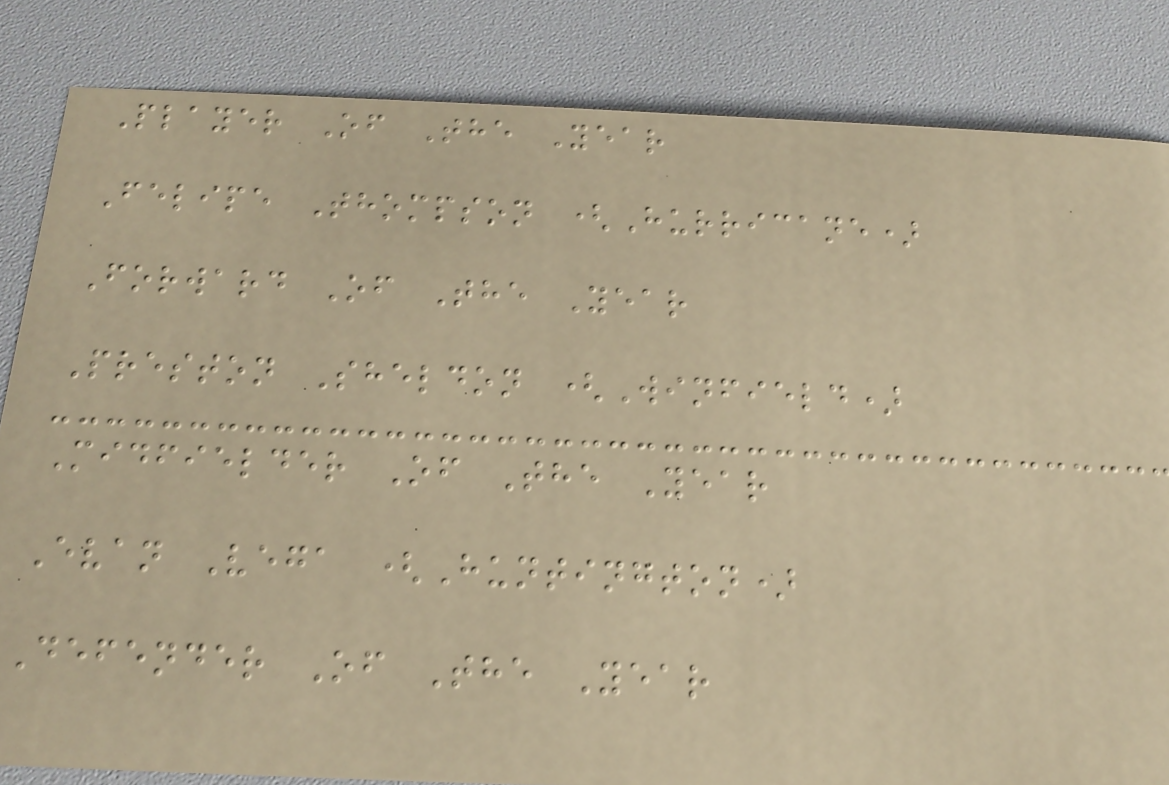Player Of The Year
Felipe Thompson (Hurricane)
Forward Of The Year
Preston Sheldon (Winfield)
Midfielder Of The Year
Evan Vega (Huntington)
Defender Of The Year
